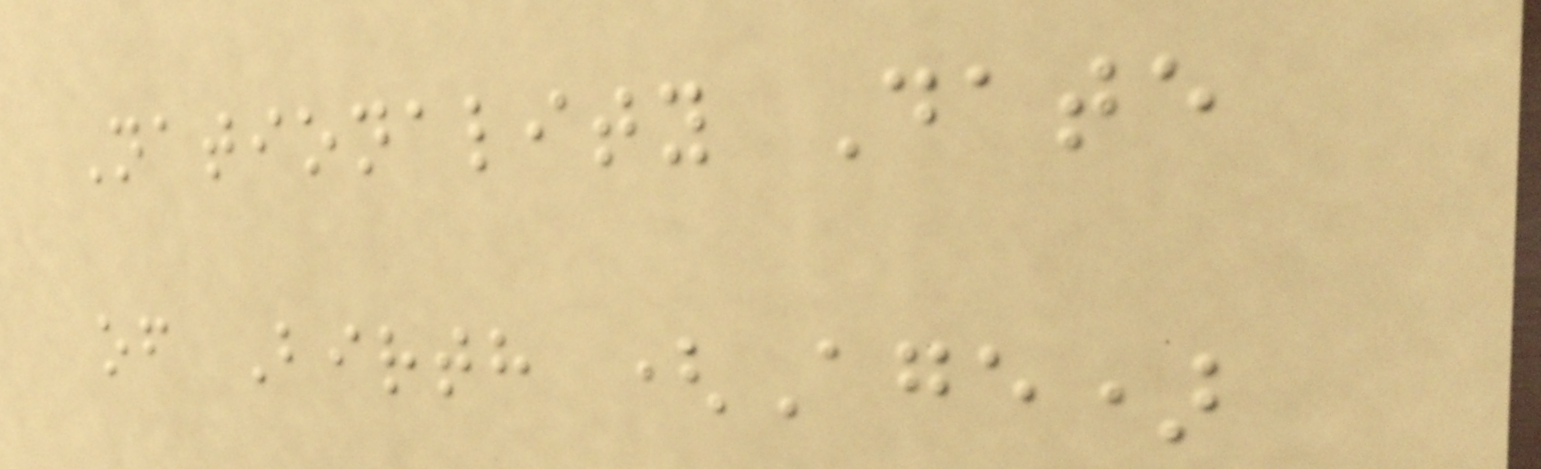Nationality Date
of Birth (Age)
